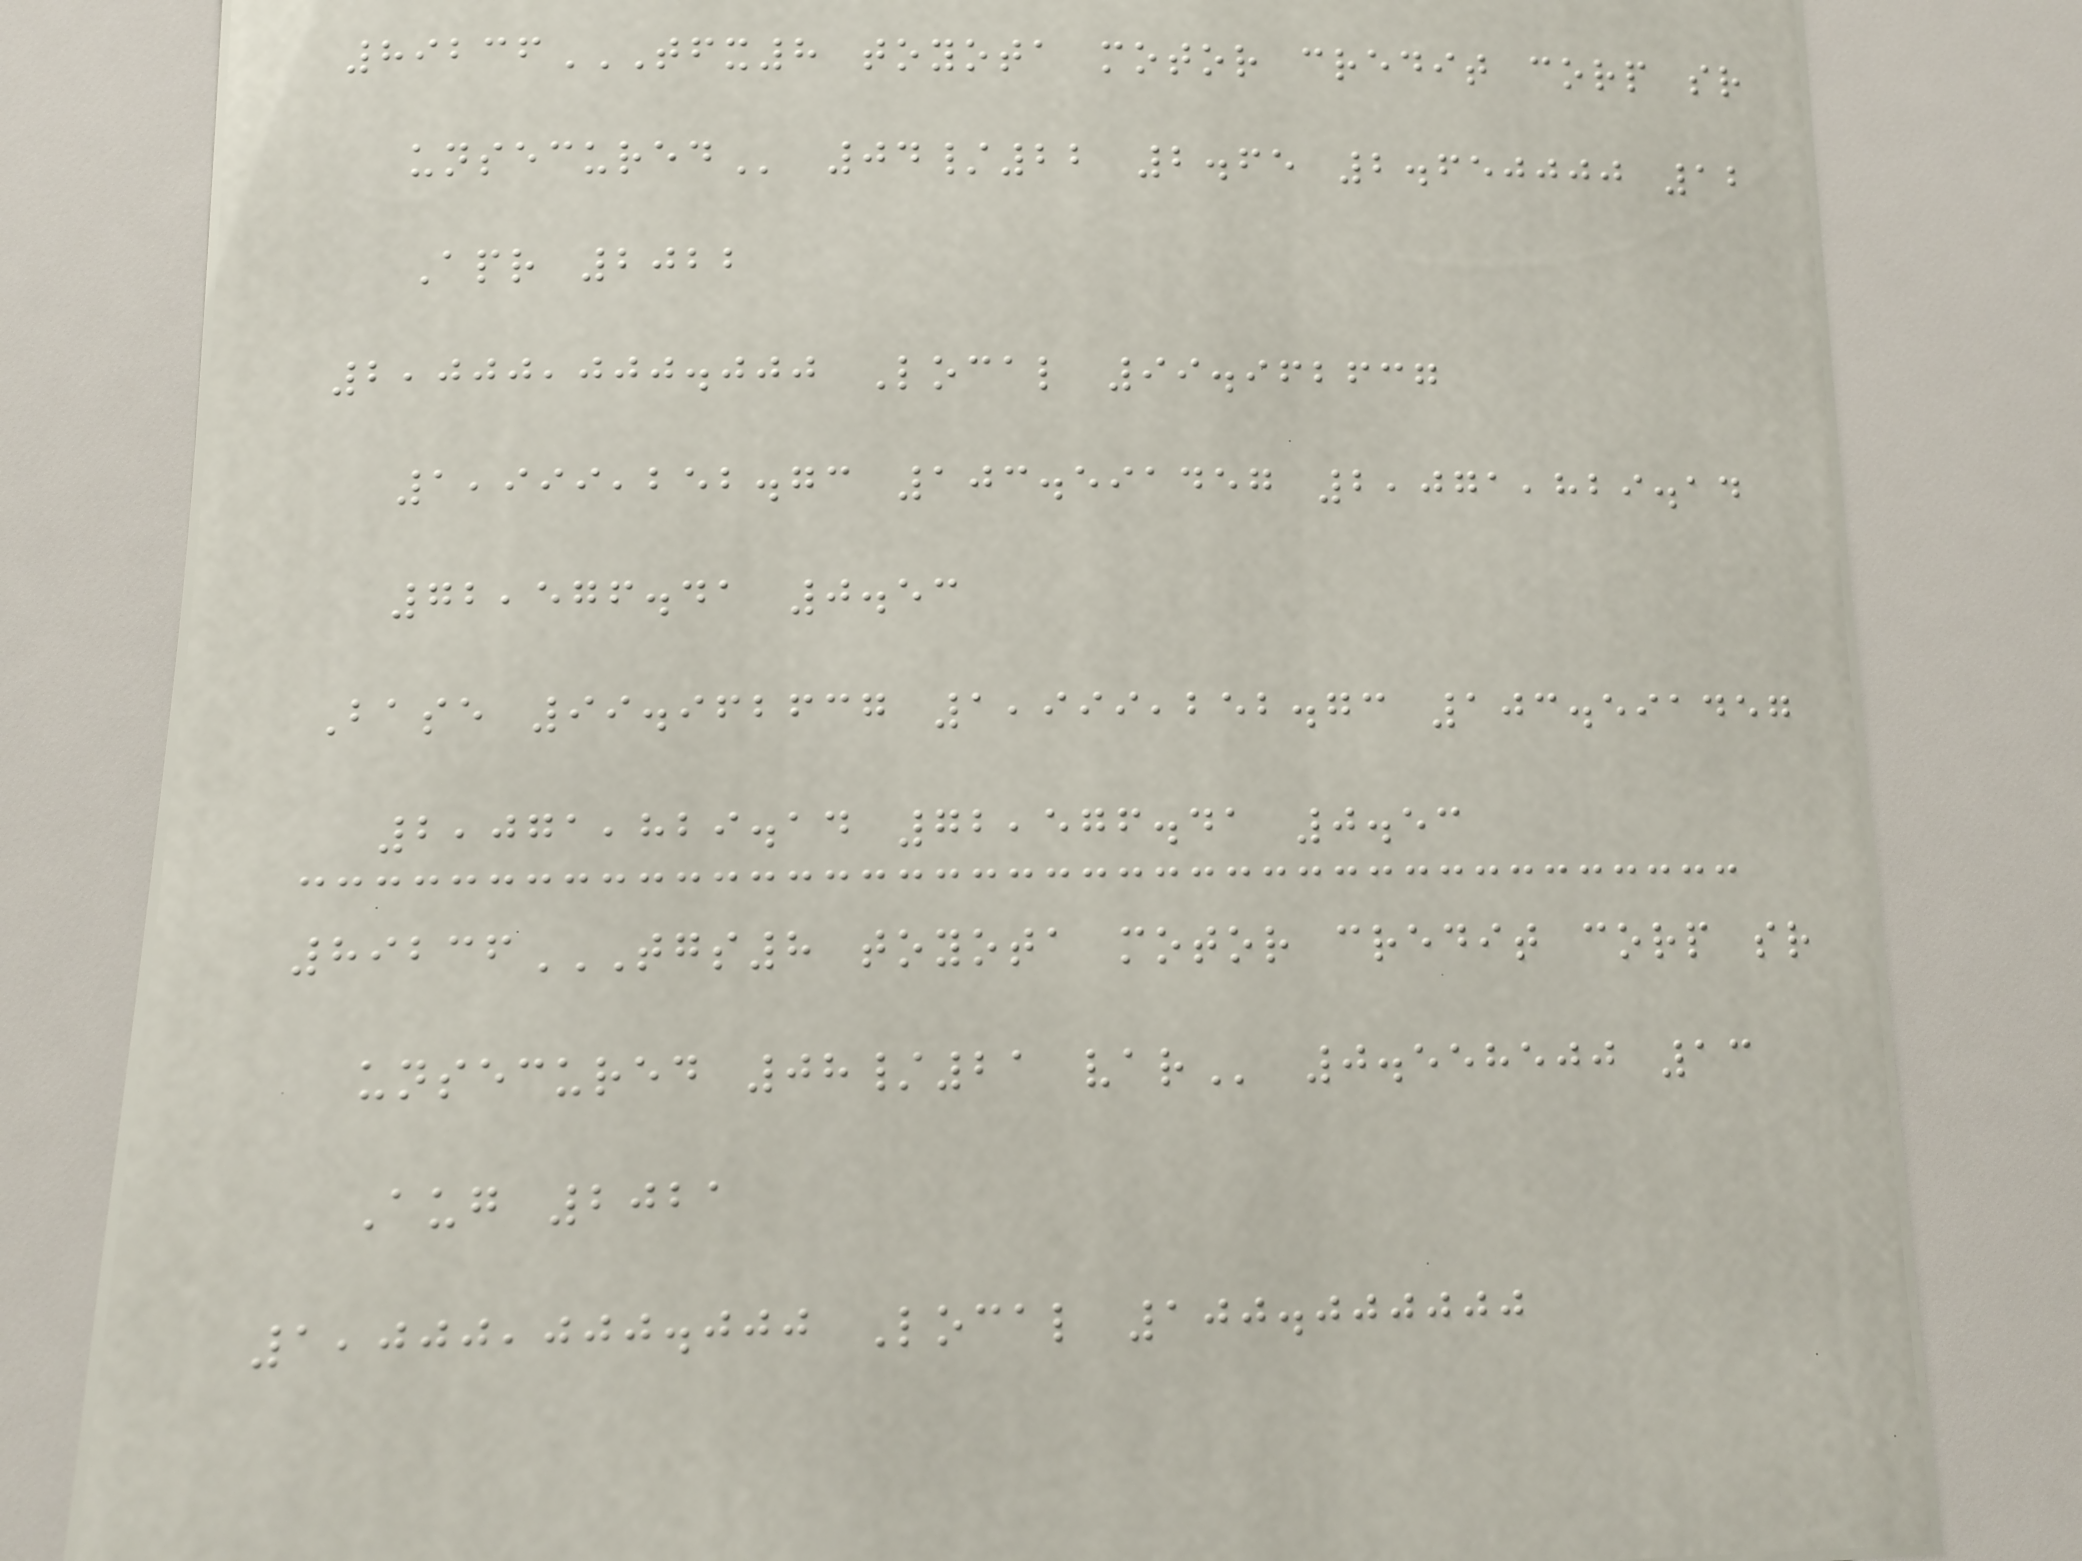89236TFX8 TOYOTA MOTOR CREDIT CORP SR
UNSECURED 04/22 2.65 2.650000 12
Apr 2022
2,000,000.000 Local 99.962637
1,999,252.73 103.591457 2,071,829.14
72,576.41 0.53
Base 99.962637 1,999,252.73 103.591457
2,071,829.14 72,576.41 0.53
89236TGS8 TOYOTA MOTOR CREDIT CORP SR
UNSECURED 08/21 VAR 0.558500 13
Aug 2021
1,000,000.000 Local 100.000000
